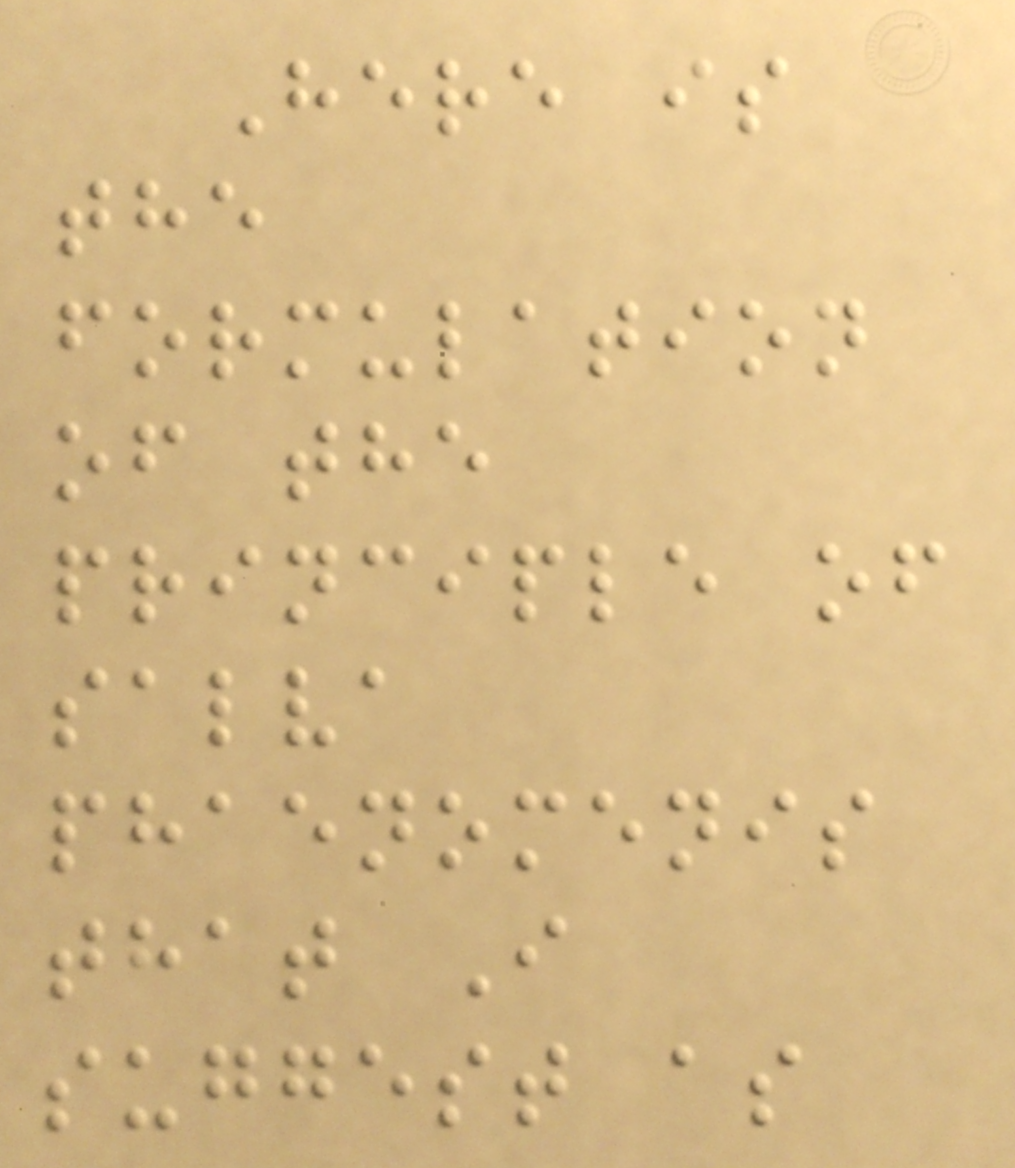Here is
the
formulation
of the
principle of
salva
phaenomenis
that I
suggest as
